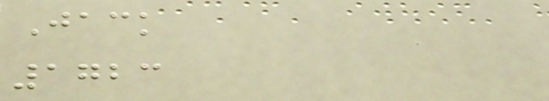Jack
1723
